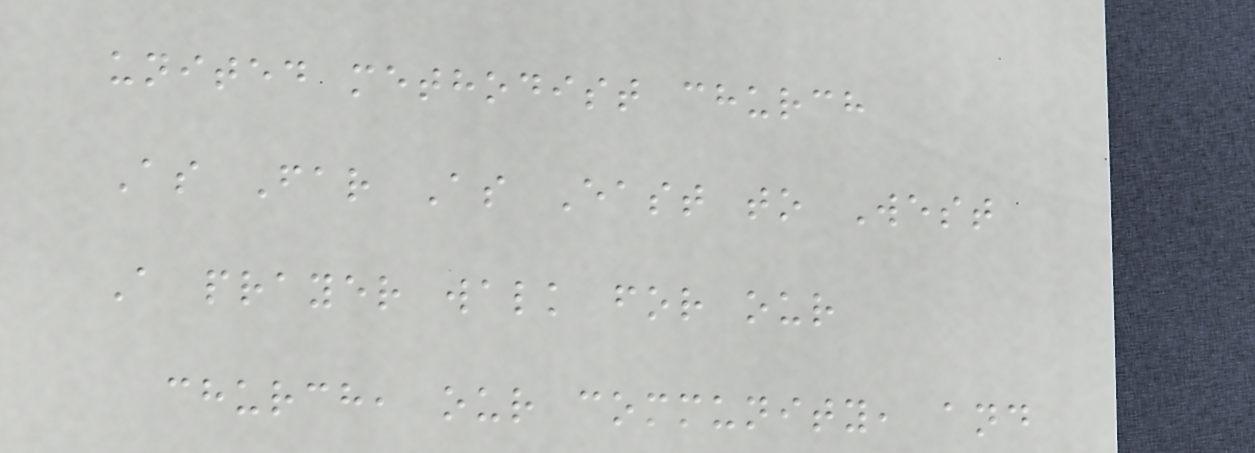united methodist church
As Far As East to West
A prayer walk for our
church, our community, and
